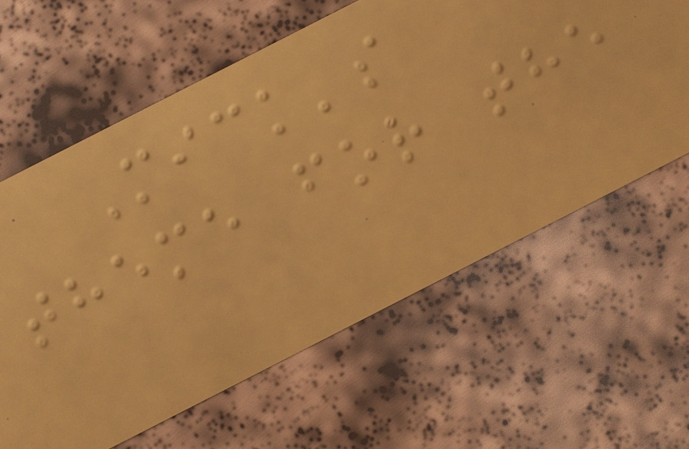Mick's
theme for the
